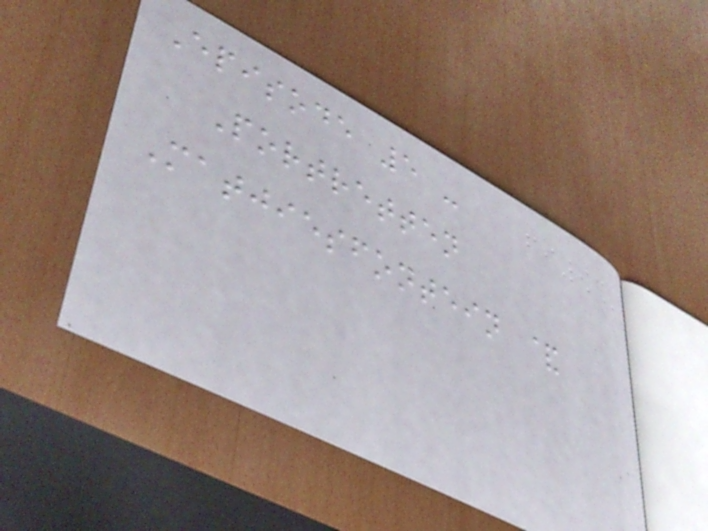Episode 5 -
Portretten
Matjiesfontein &
